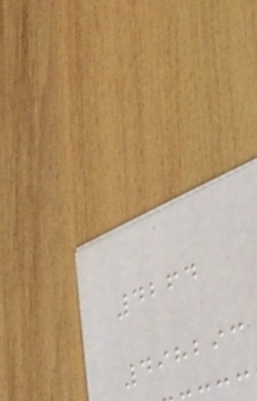4264
498293
